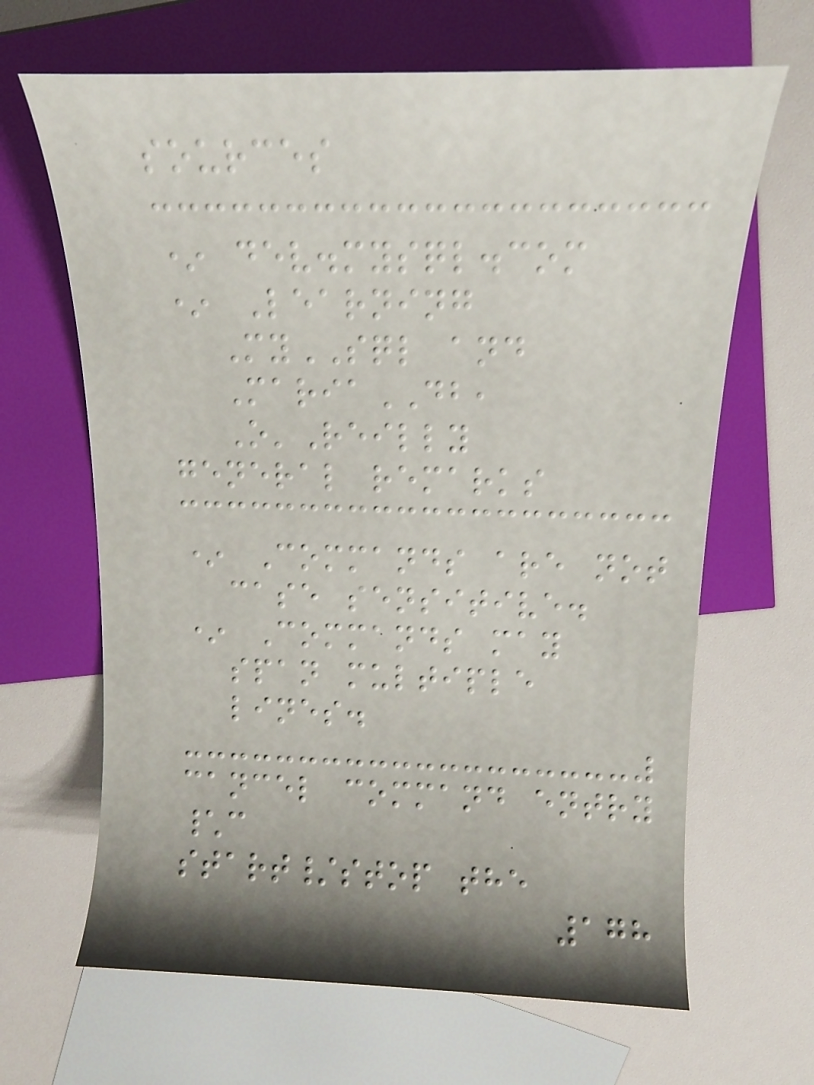sources
* dev.mysql.com
* Learning
MySQL and
MariaDB,
O'Reilly
general remarks
* Commands are not
case sensitive.
* Commands may
span multiple
lines.
cancel command entry
\c
start/stop the
178
